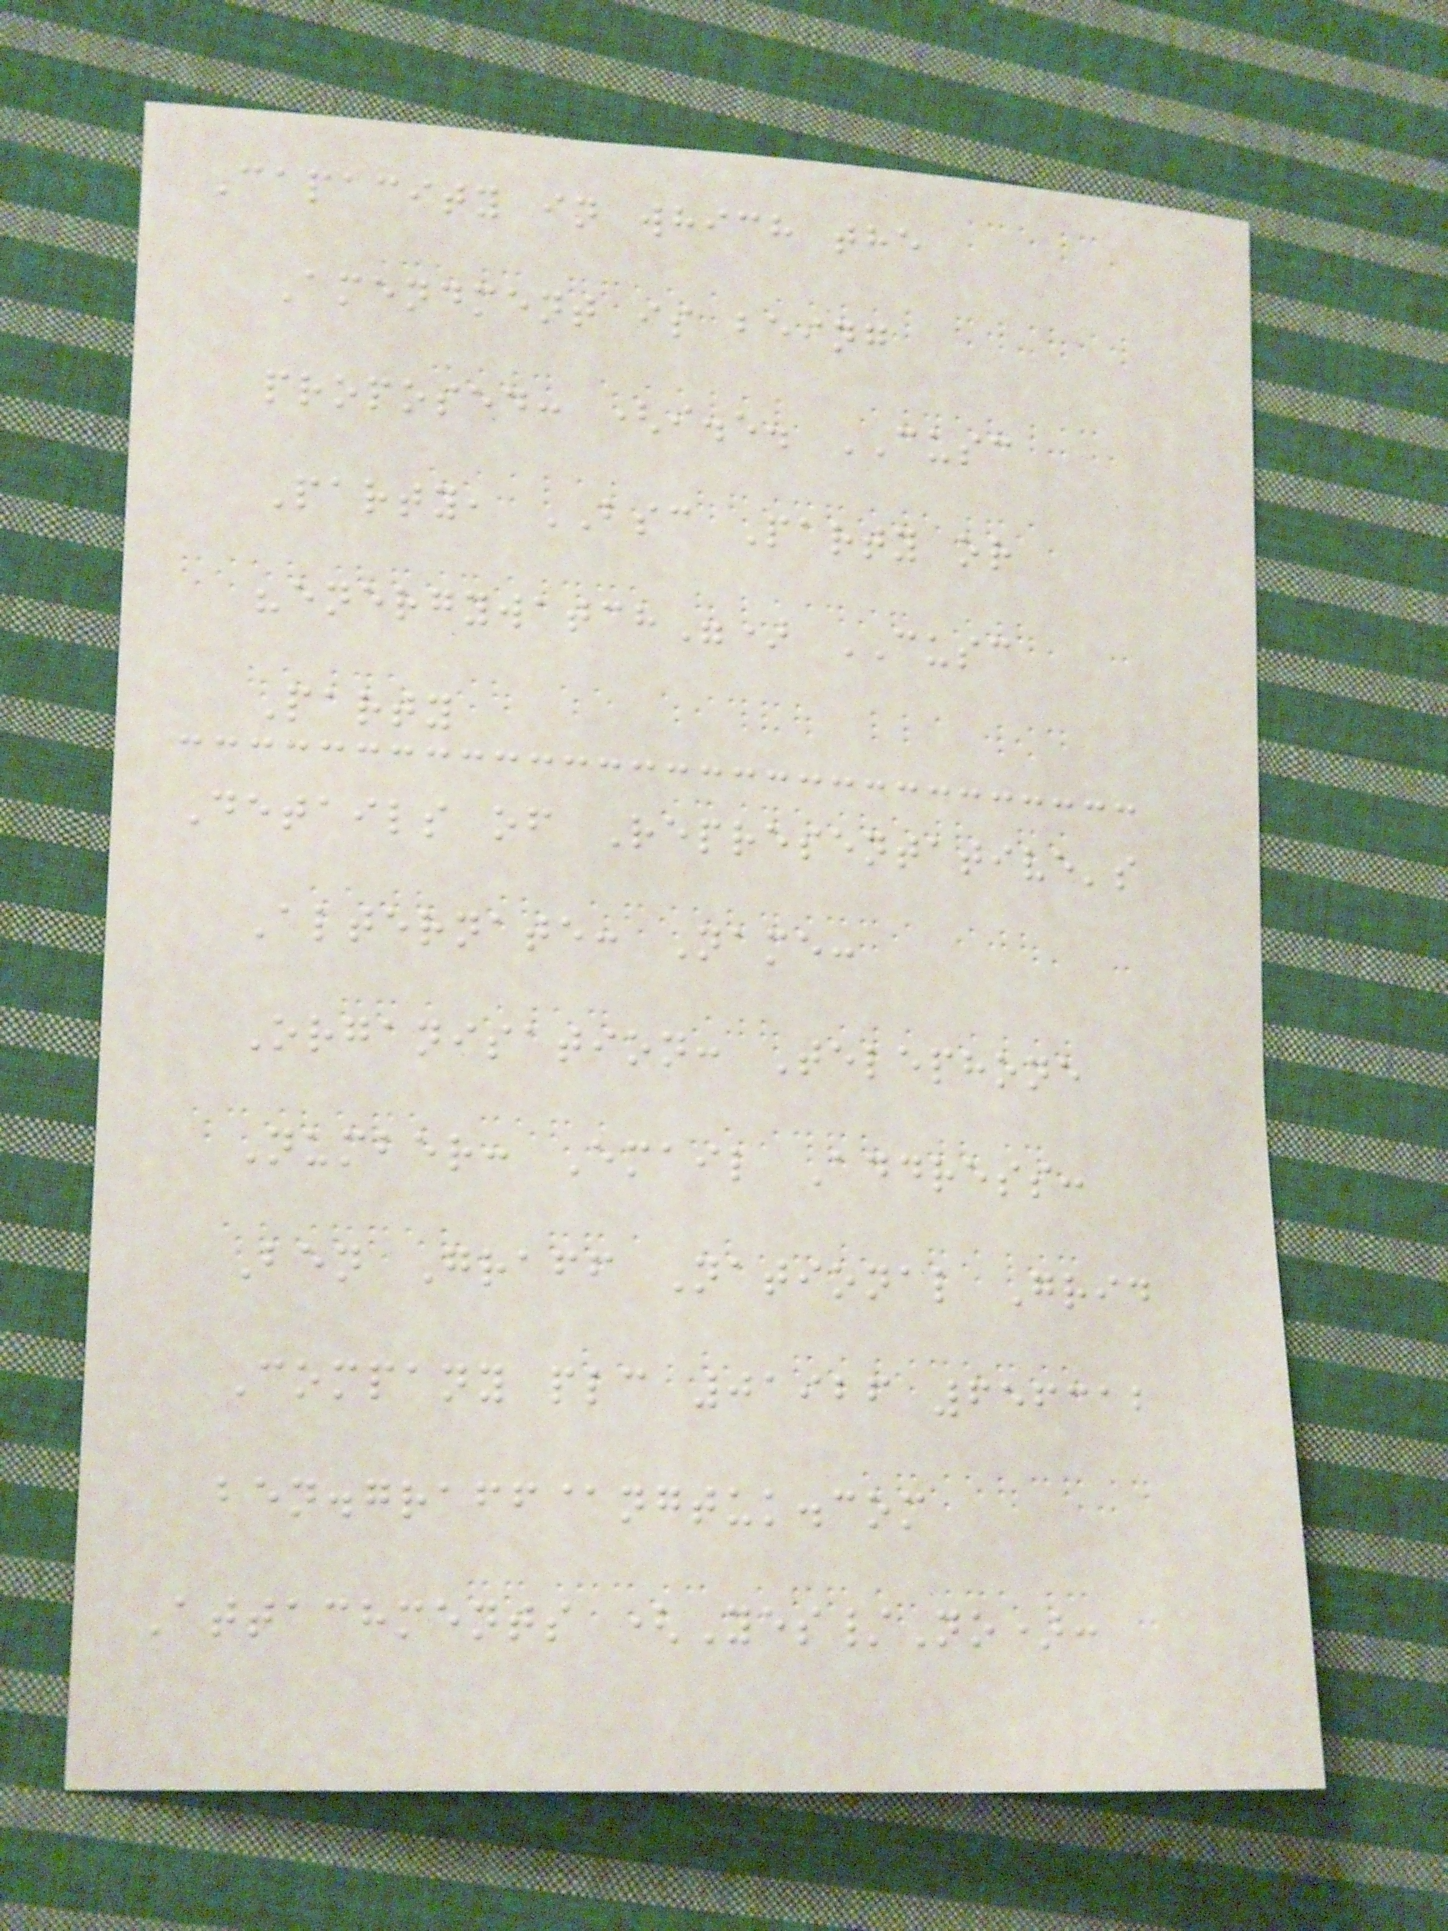Capacity in which the
Amendment is being
proposed: (i.e. CUSC
Party, BSC Party or
"energywatch") CUSC
Party
Details of Representative's
Alternate: Name:
Organisation: Telephone
Number: Email Address:
Ben Graff National Grid
Company plc 01926 656312
ben.graff@ngtuk.com
Attachments (Yes/No):
